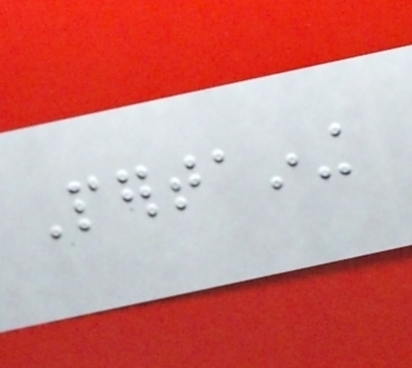Pertaining
